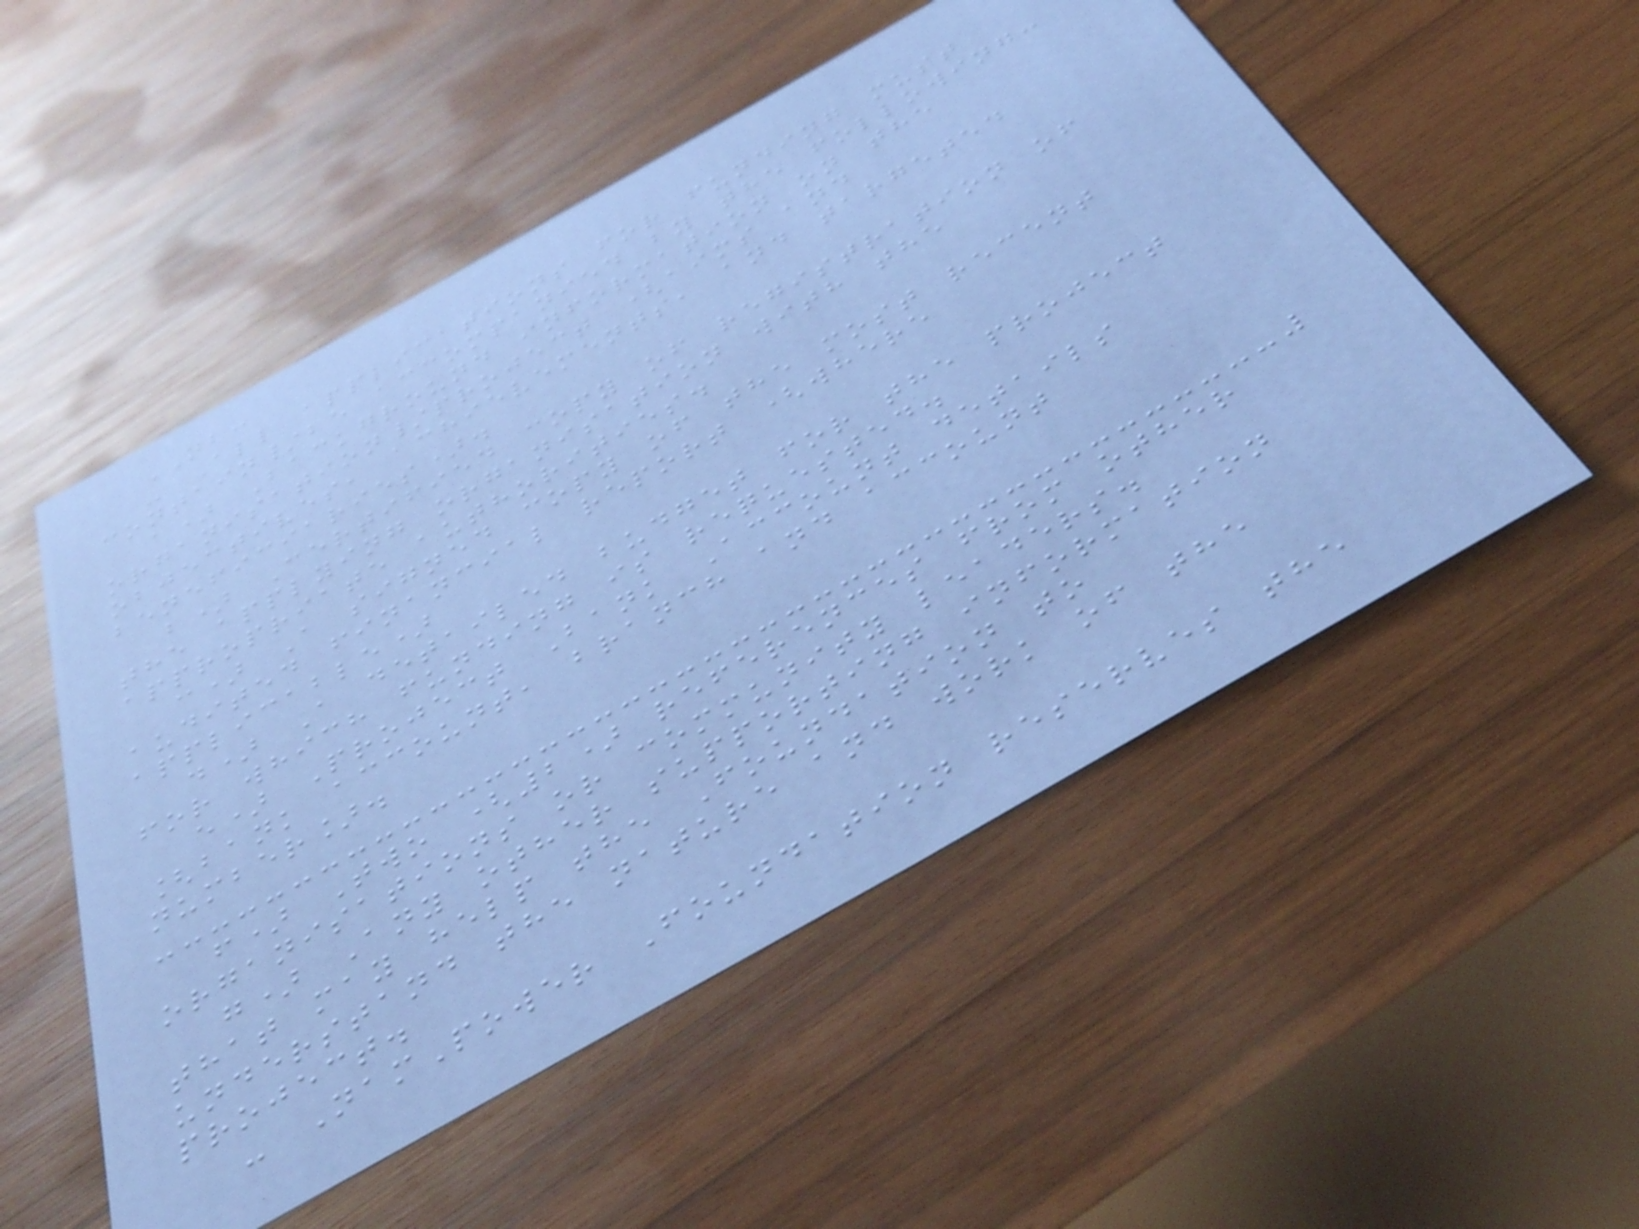NB:
- All applications for funding must
contain/be accompanied by the following:
a) Background information on the
organisation/project (aims and
objectives, achievements, and targeted
beneficiaries).
b) Certified copy of registration of
the applying organisation with the
appropriate authorities.
c) A signed copy of the most recent
audited financial report (where
applicable)
d) A detailed budget for the project
for which funding is requested.
e) Project Bank Account details
[bank account, branch and account
number].
f) Two (2) references from other
organisations or community leaders.
g) Any other supporting information
that may help the Foundation to
understand the nature and work of the
project.
- NamPower Foundation reserves the
